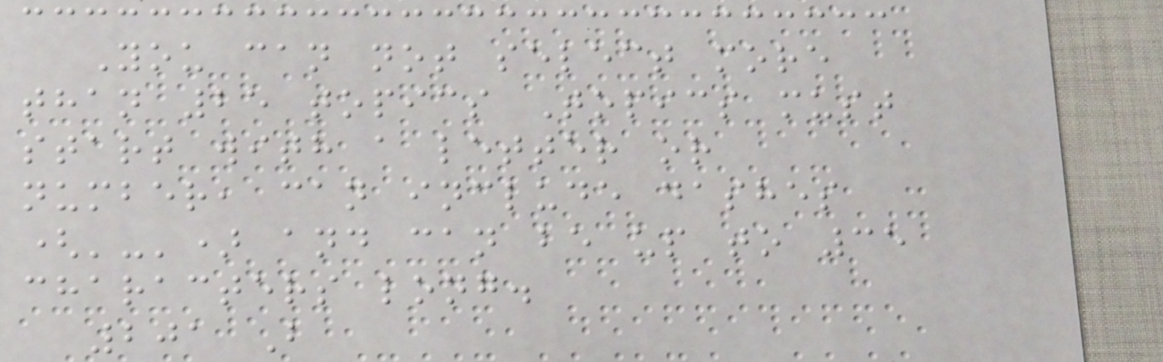You can not select more
than 25 topics Topics must
start with a letter or
number, can include dashes
('-') and can be up to 35
characters long.
201 B
